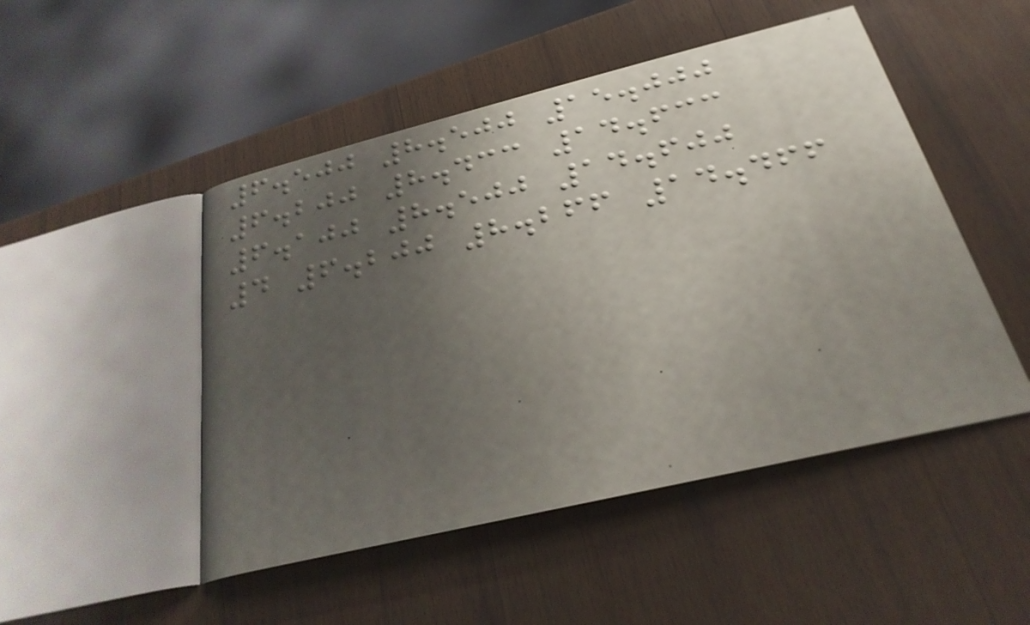6.500 8.500 15.000
6.200 8.433 14.633
6.100 8.500 14.600
4 6.200 8.266 14.466
